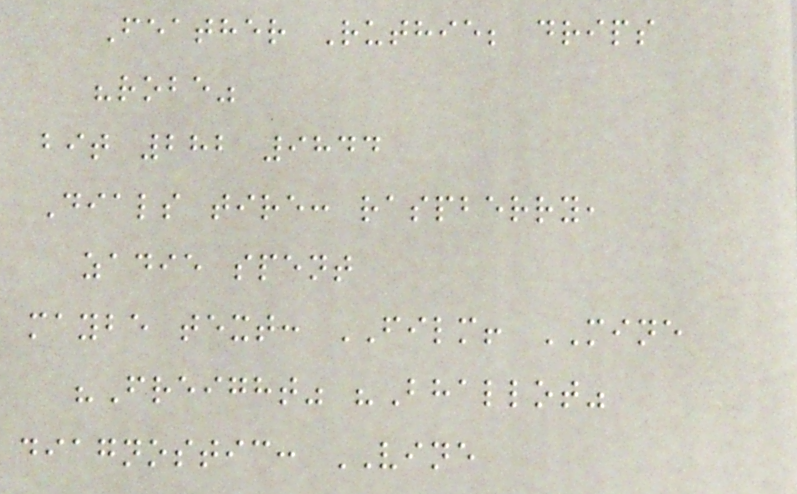Feather Ruthie; drips
"robe"
bit 282 9844
Dials tire: raspberry,
zadie spent
maybe text: FILM! MINE
"Freight" "Bhallot"
diagnostic: VINE
